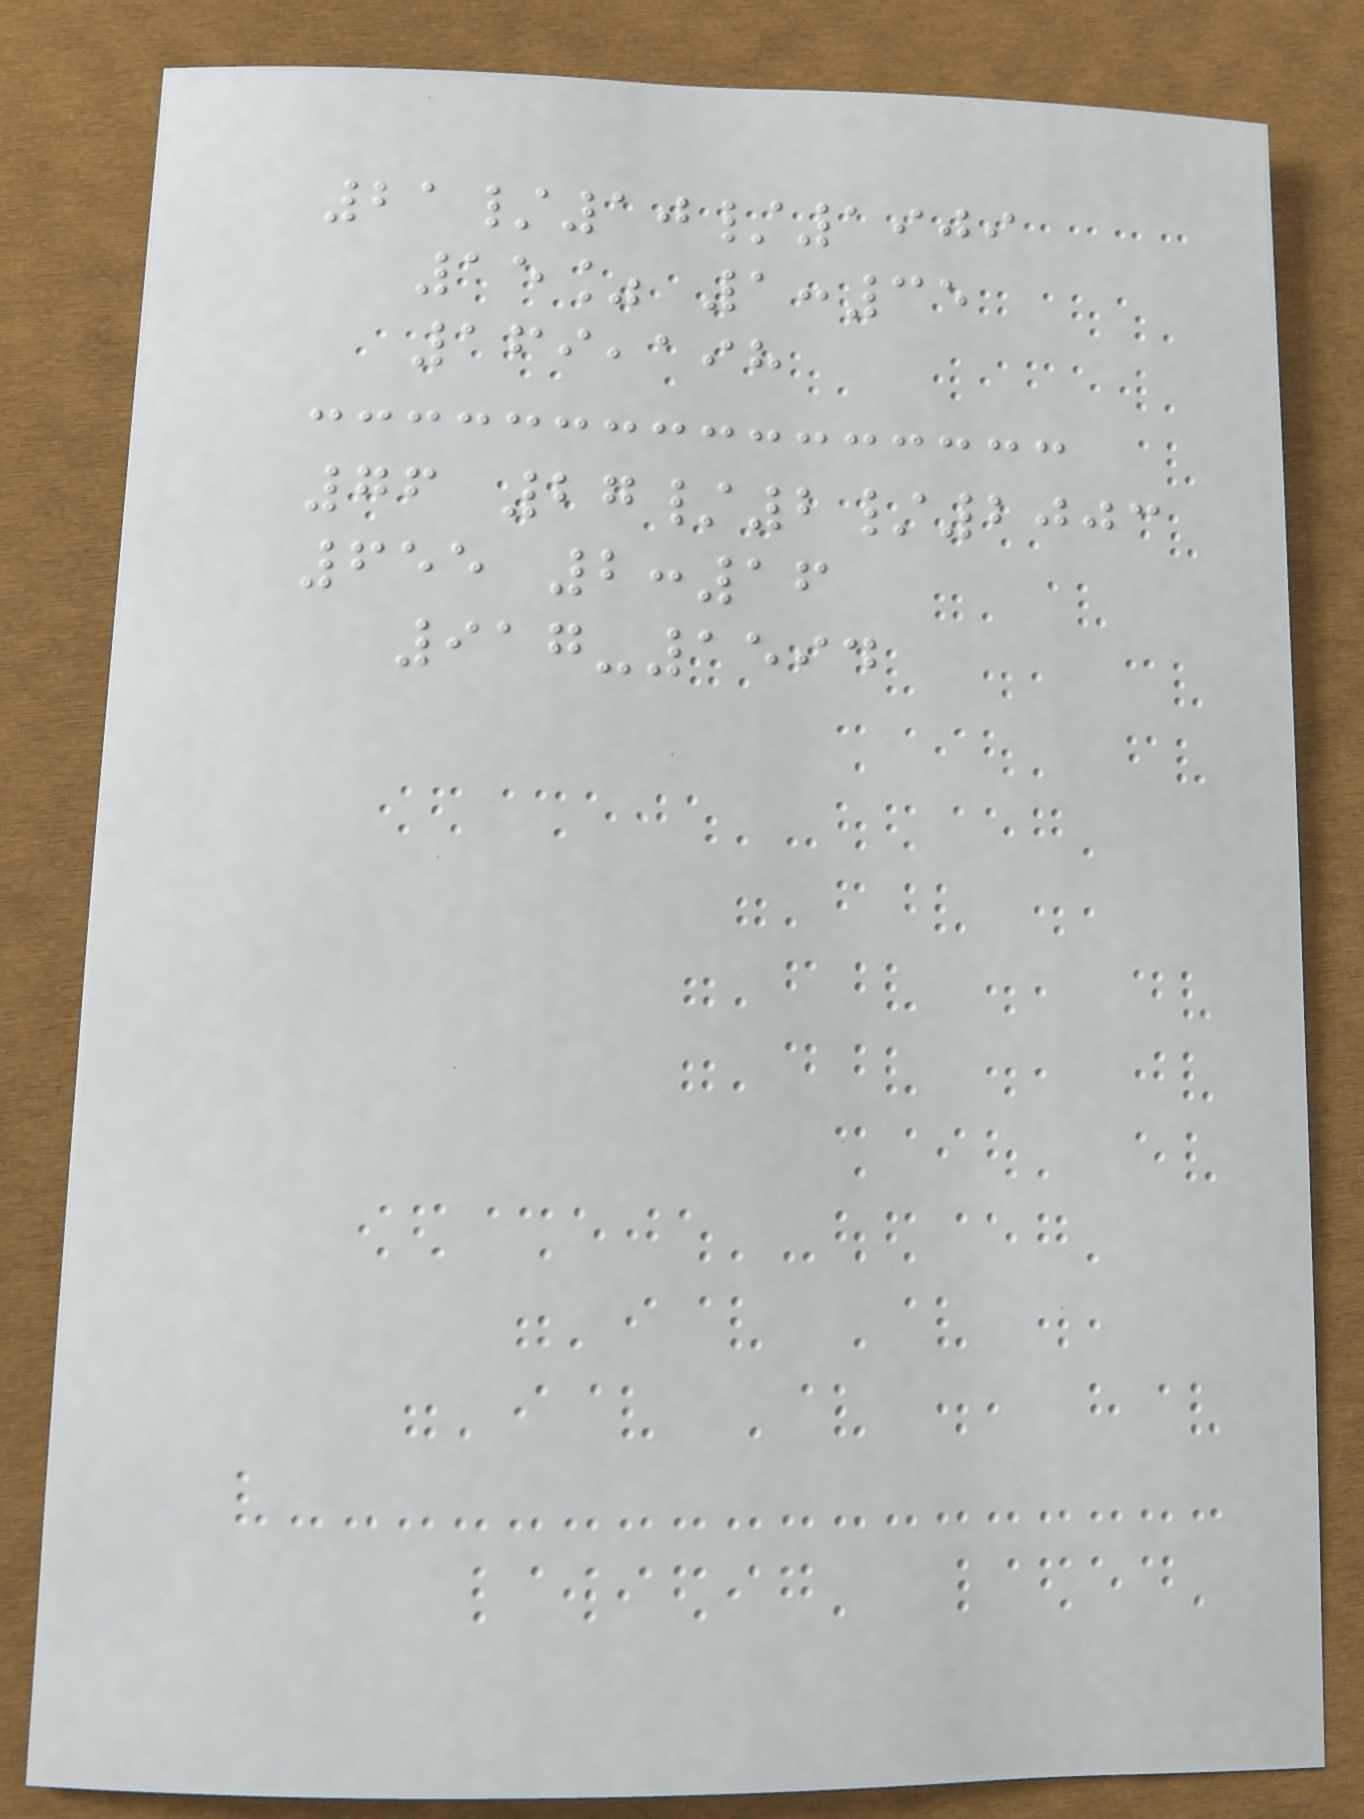21/10/1909
15% 1:35
169,198
76 27/2/2003
655 2:16
917-1594
